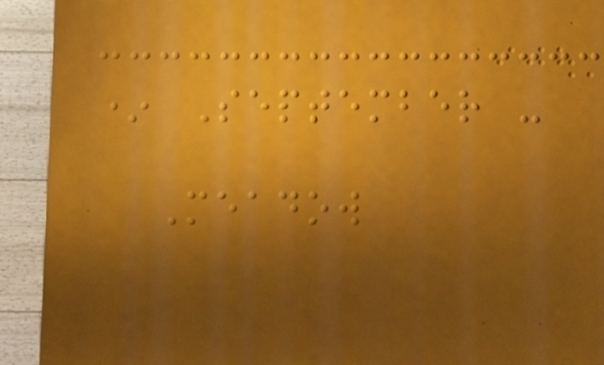* September -
Meadow
